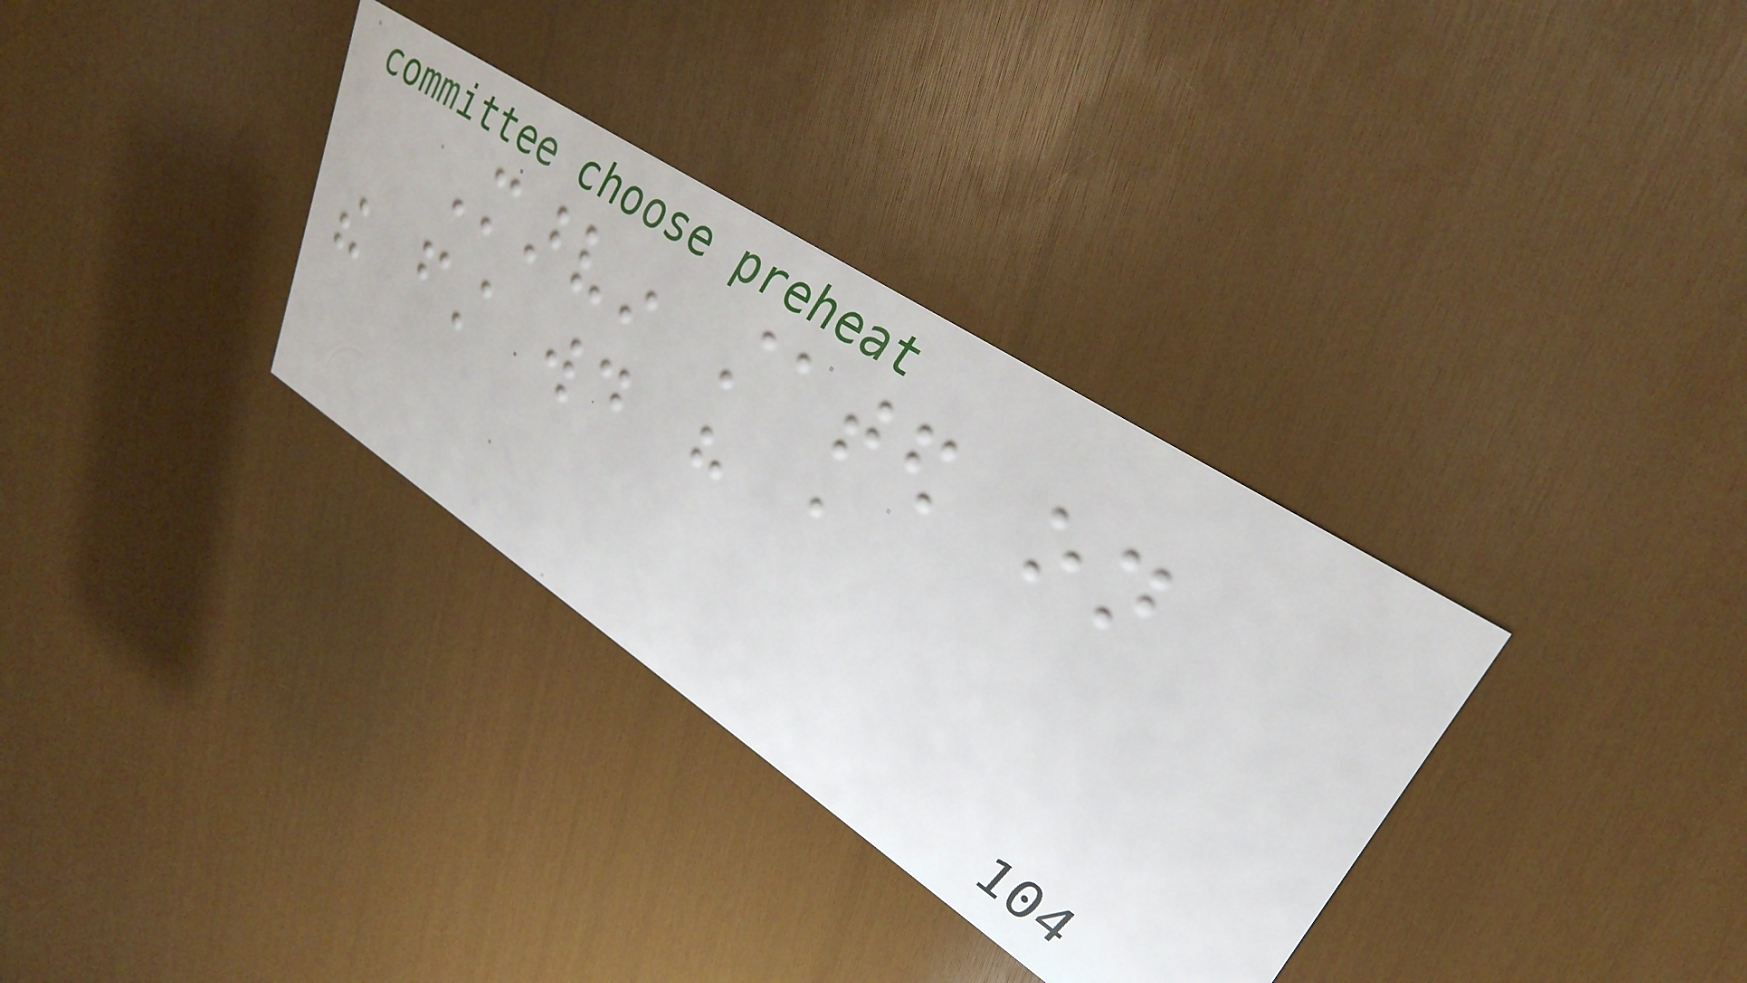Marvin stated on
the first would have a
